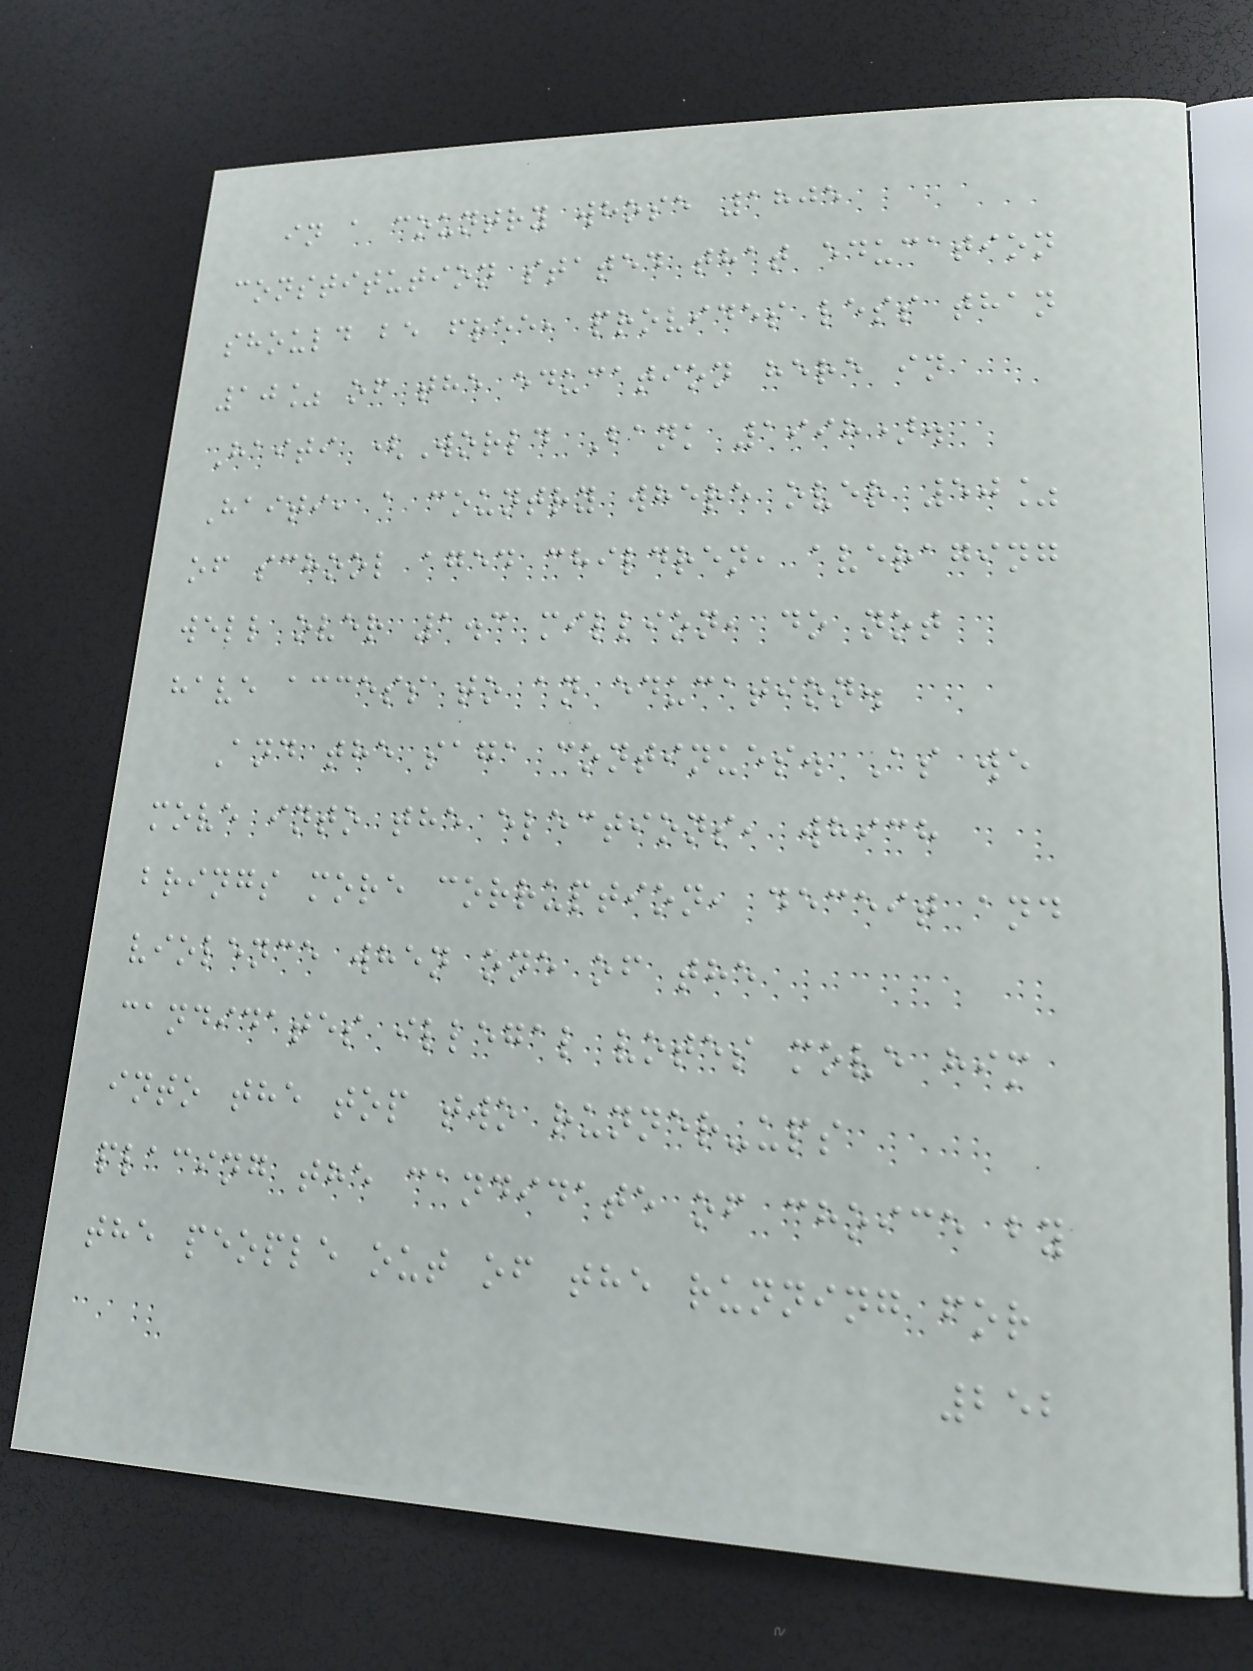in a country whose 1805
constitution stated that education
should be free, provides less than
10% of the education here in
Haiti (World Bank 1998).
Haiti, a country where over 50%
of school aged children, averaging
well over 1.3 million, do not
have access to an education.
And the saga continues. As we
move into the elections, which
brings more corruption, deceit and
violence when one of the
candidates illegal votes move him
into the top two runner-ups
placing the candidate of choice by
the people out of the running for
252
